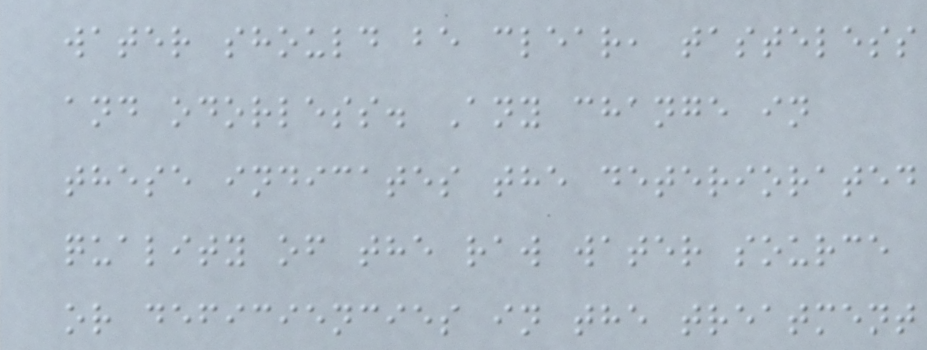water should be clear, tasteless
and odorless. Any change in
these indicates the deteriorated
quality of the raw water source
or deficiencies in the treatment
